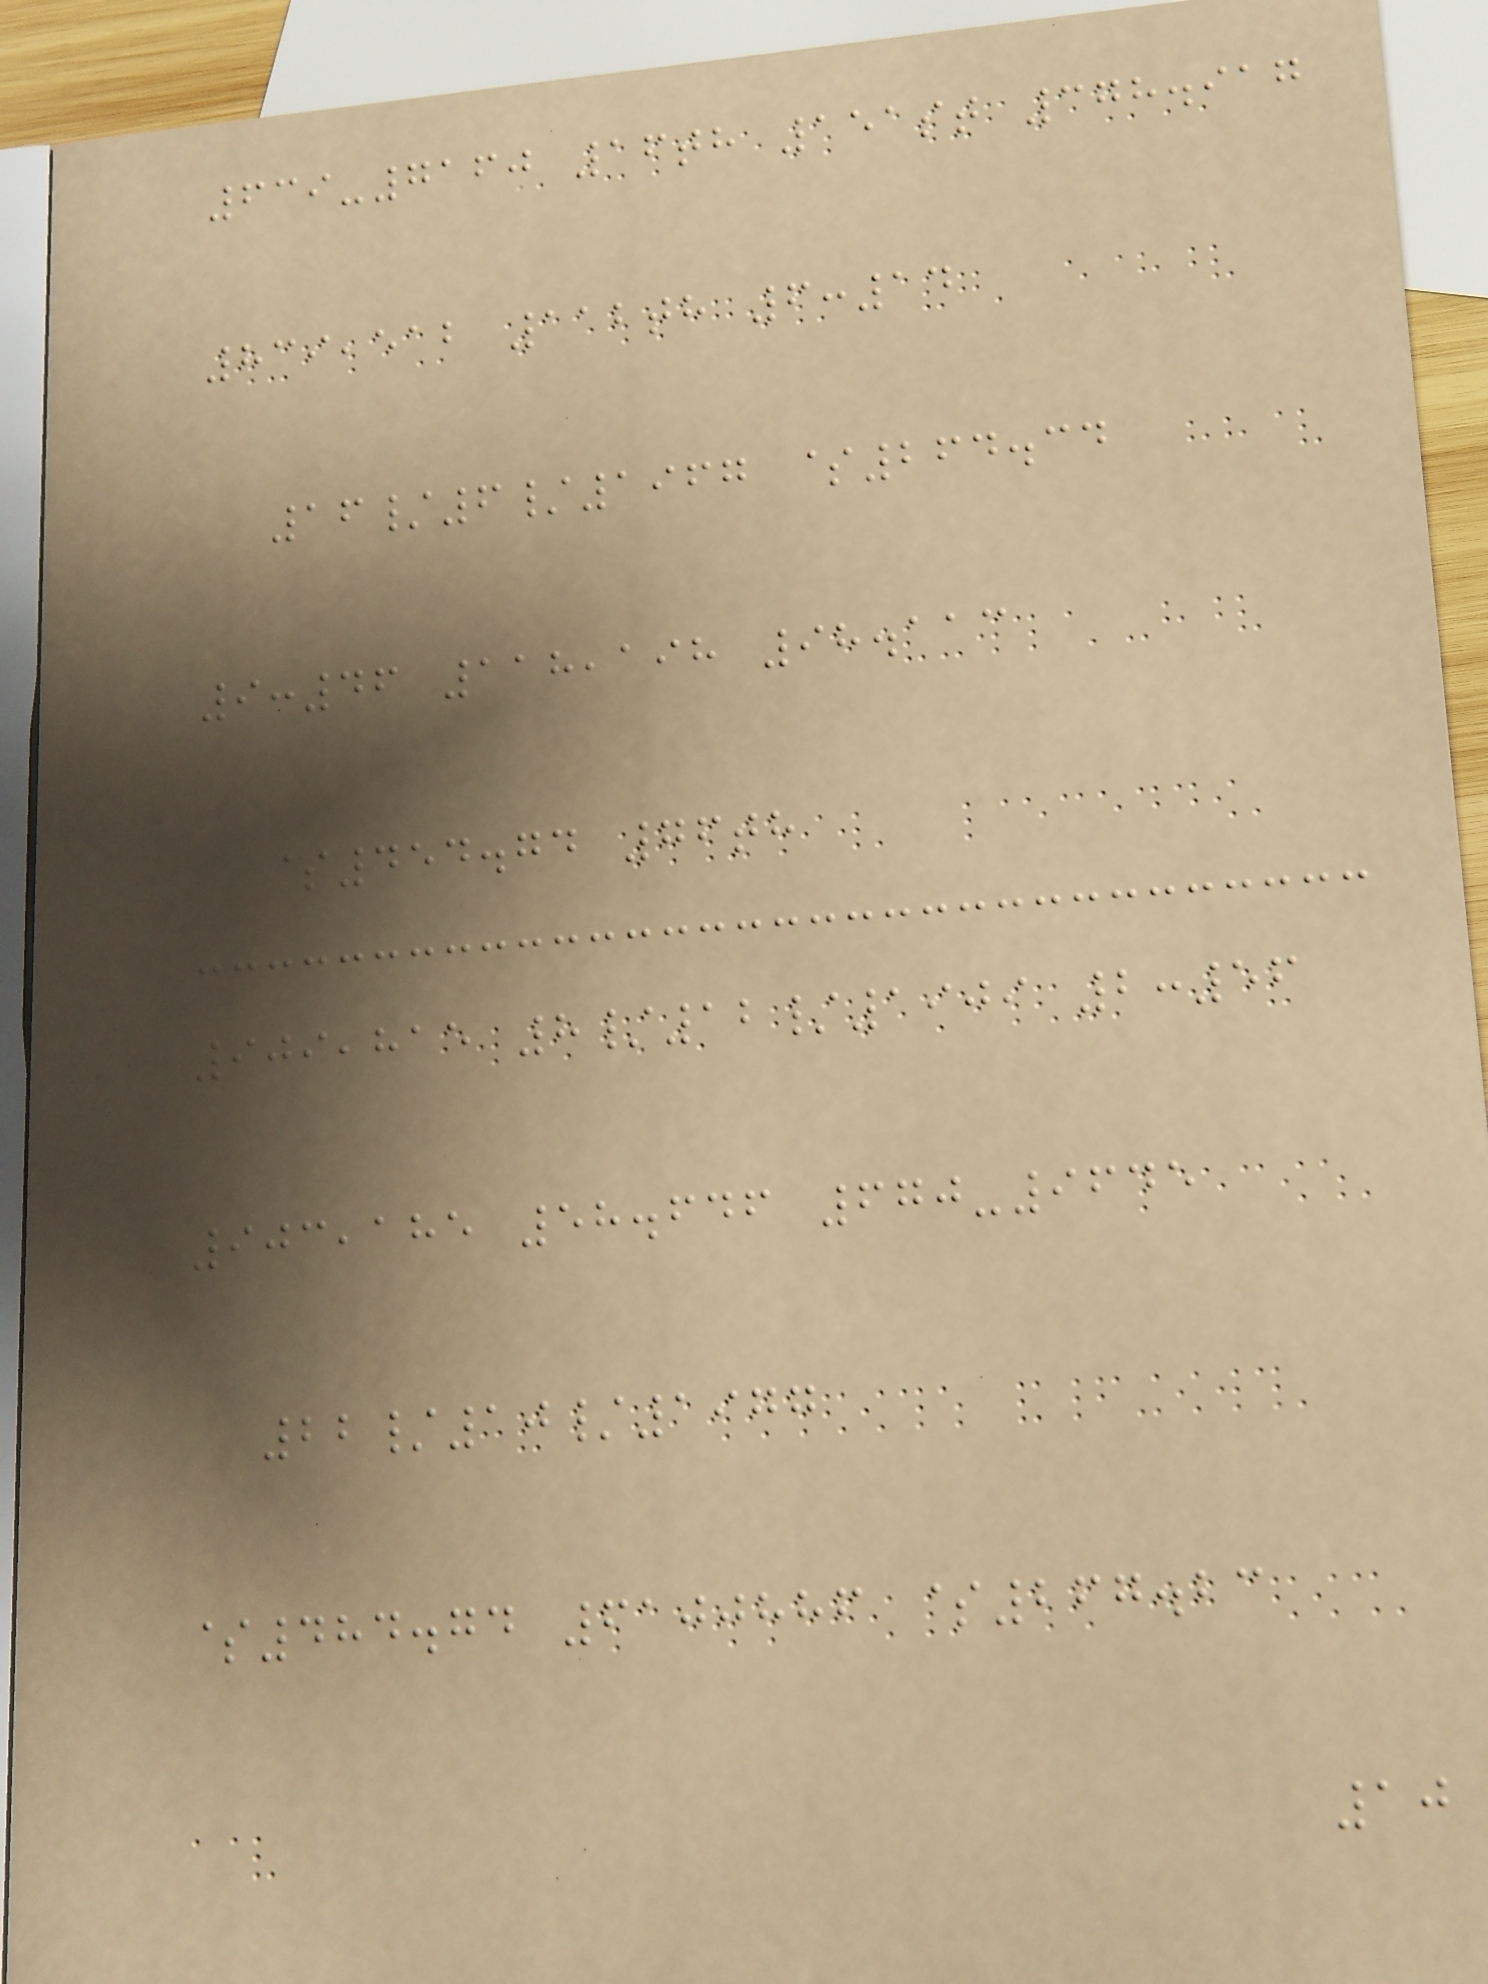639-7160 16th 151st 378.917
839,512 112th 6:14
16/6/1967 $264.34
9:46 118,198 98.113
$454.74 76th
909,815 8/12/1909 2:56
903,185 58.646 670-9645
22/10/1977
$484.74 6100886 $267.23
10
